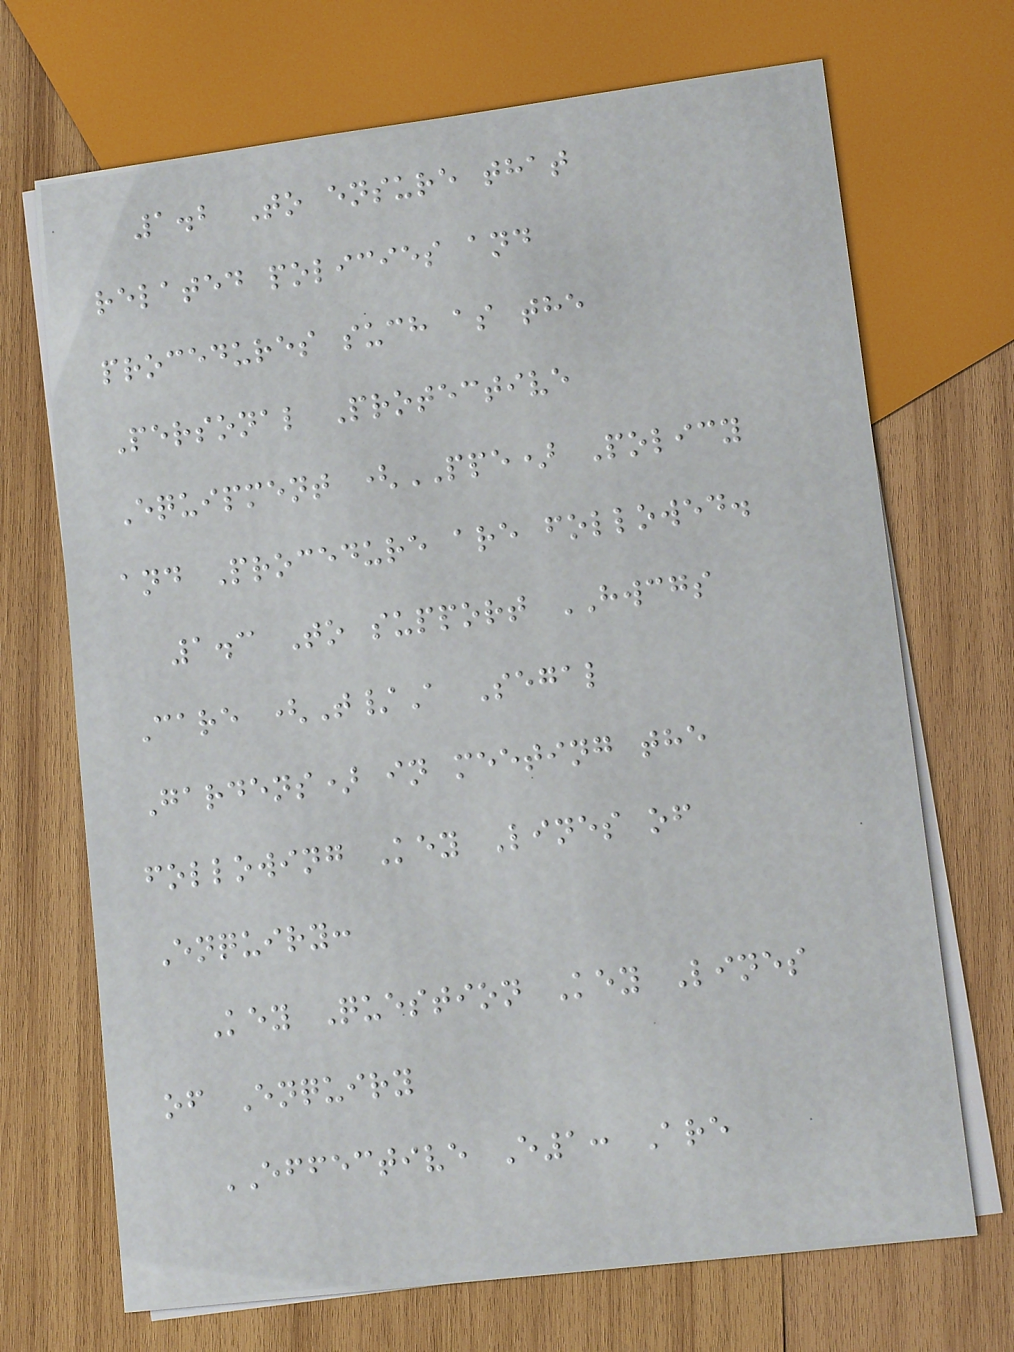1.2 To ensure that
related policies and
procedures such as the
Personal Protective
Equipment (PPE) Policy
and Procedure are followed.
1.3 To support HWCGS
Care (T/A Segal
Gardens) in meeting the
following Key Lines of
Enquiry:
Key Question Key Lines
of Enquiry
EFFECTIVE E1: Are
